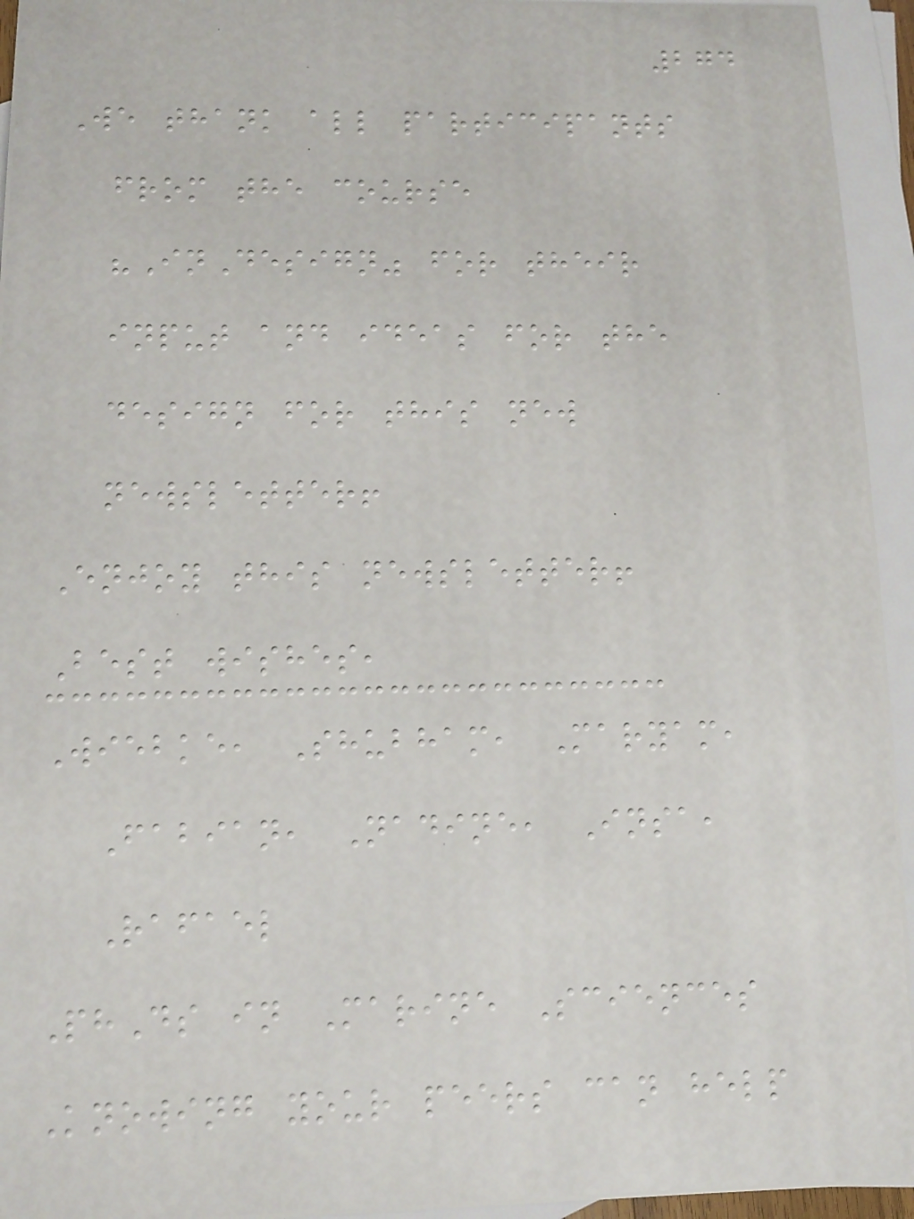274
We thank all participants
from the course
"InDesign" for their
input and ideas for the
design for this new
newsletter!
Enjoy this newsletter!
Best wishes,
Wiebke, Shubham, Maryam,
Fabian, Nadine, Insa,
Rafael
PhDs in Marine Sciences
Knowing your peers can help
